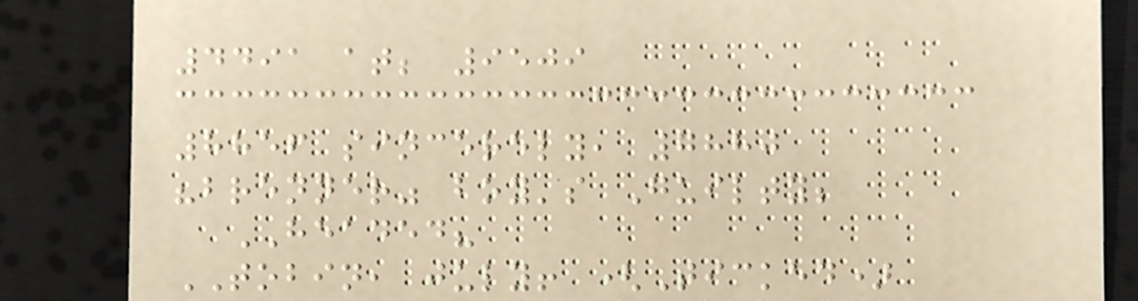4491 at; 9509
8856 sincerely, 7880
"brenner" boy's Guilty;
HEADED?
TOBIN, july! (Ticked)
